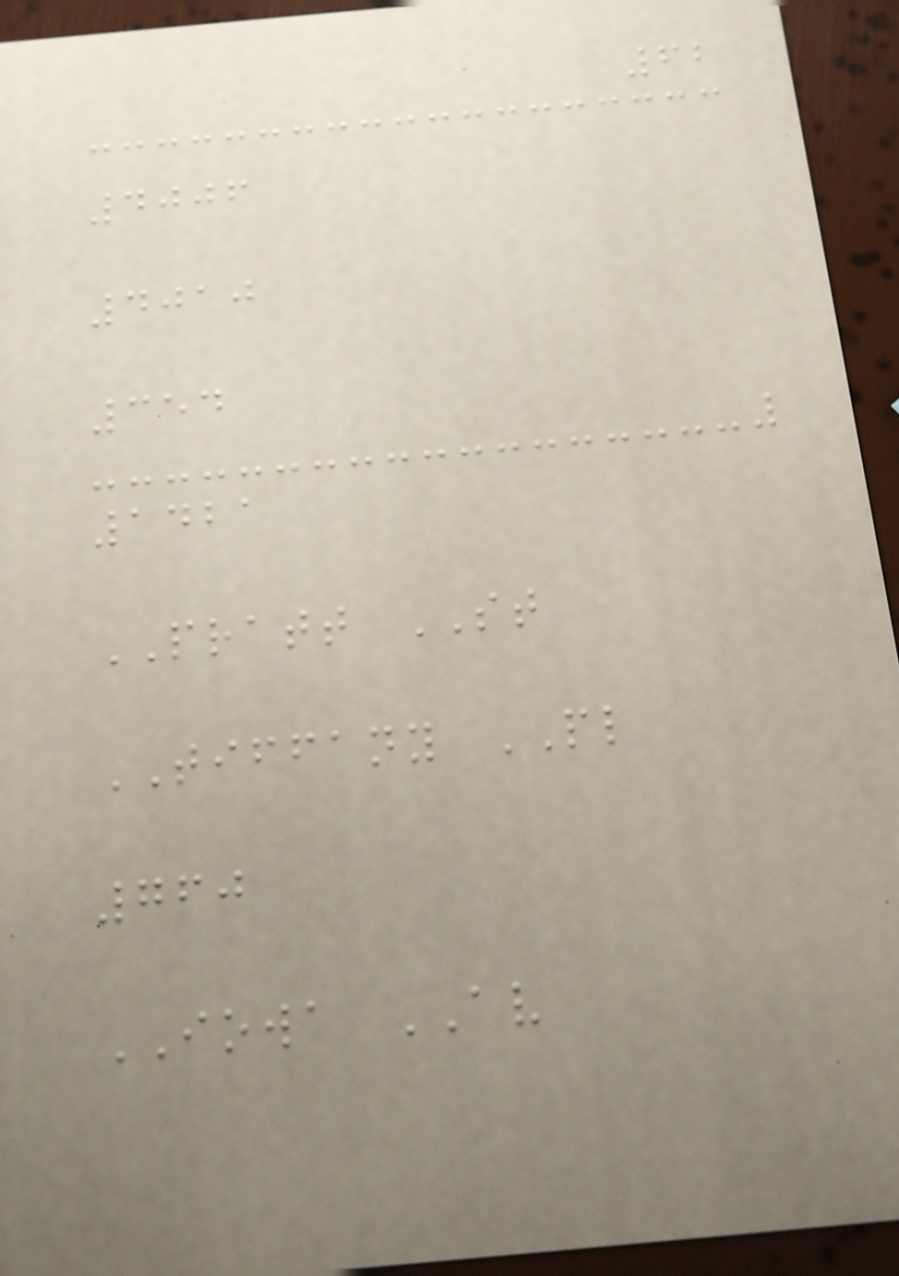62
4006
4010
354
1421
PRATT ST
TIFFANY PL
760
IOWA AV
